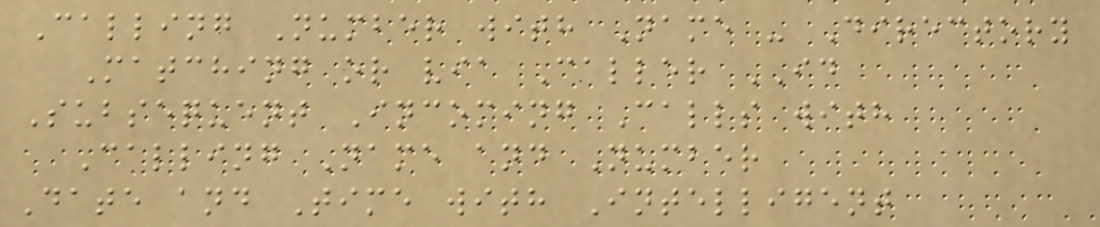Calling Number with Name - Directory
Matching or via Caller ID
Subsequent Incoming Calls with
Calling Name and Number
Date and Time with Intelligent
